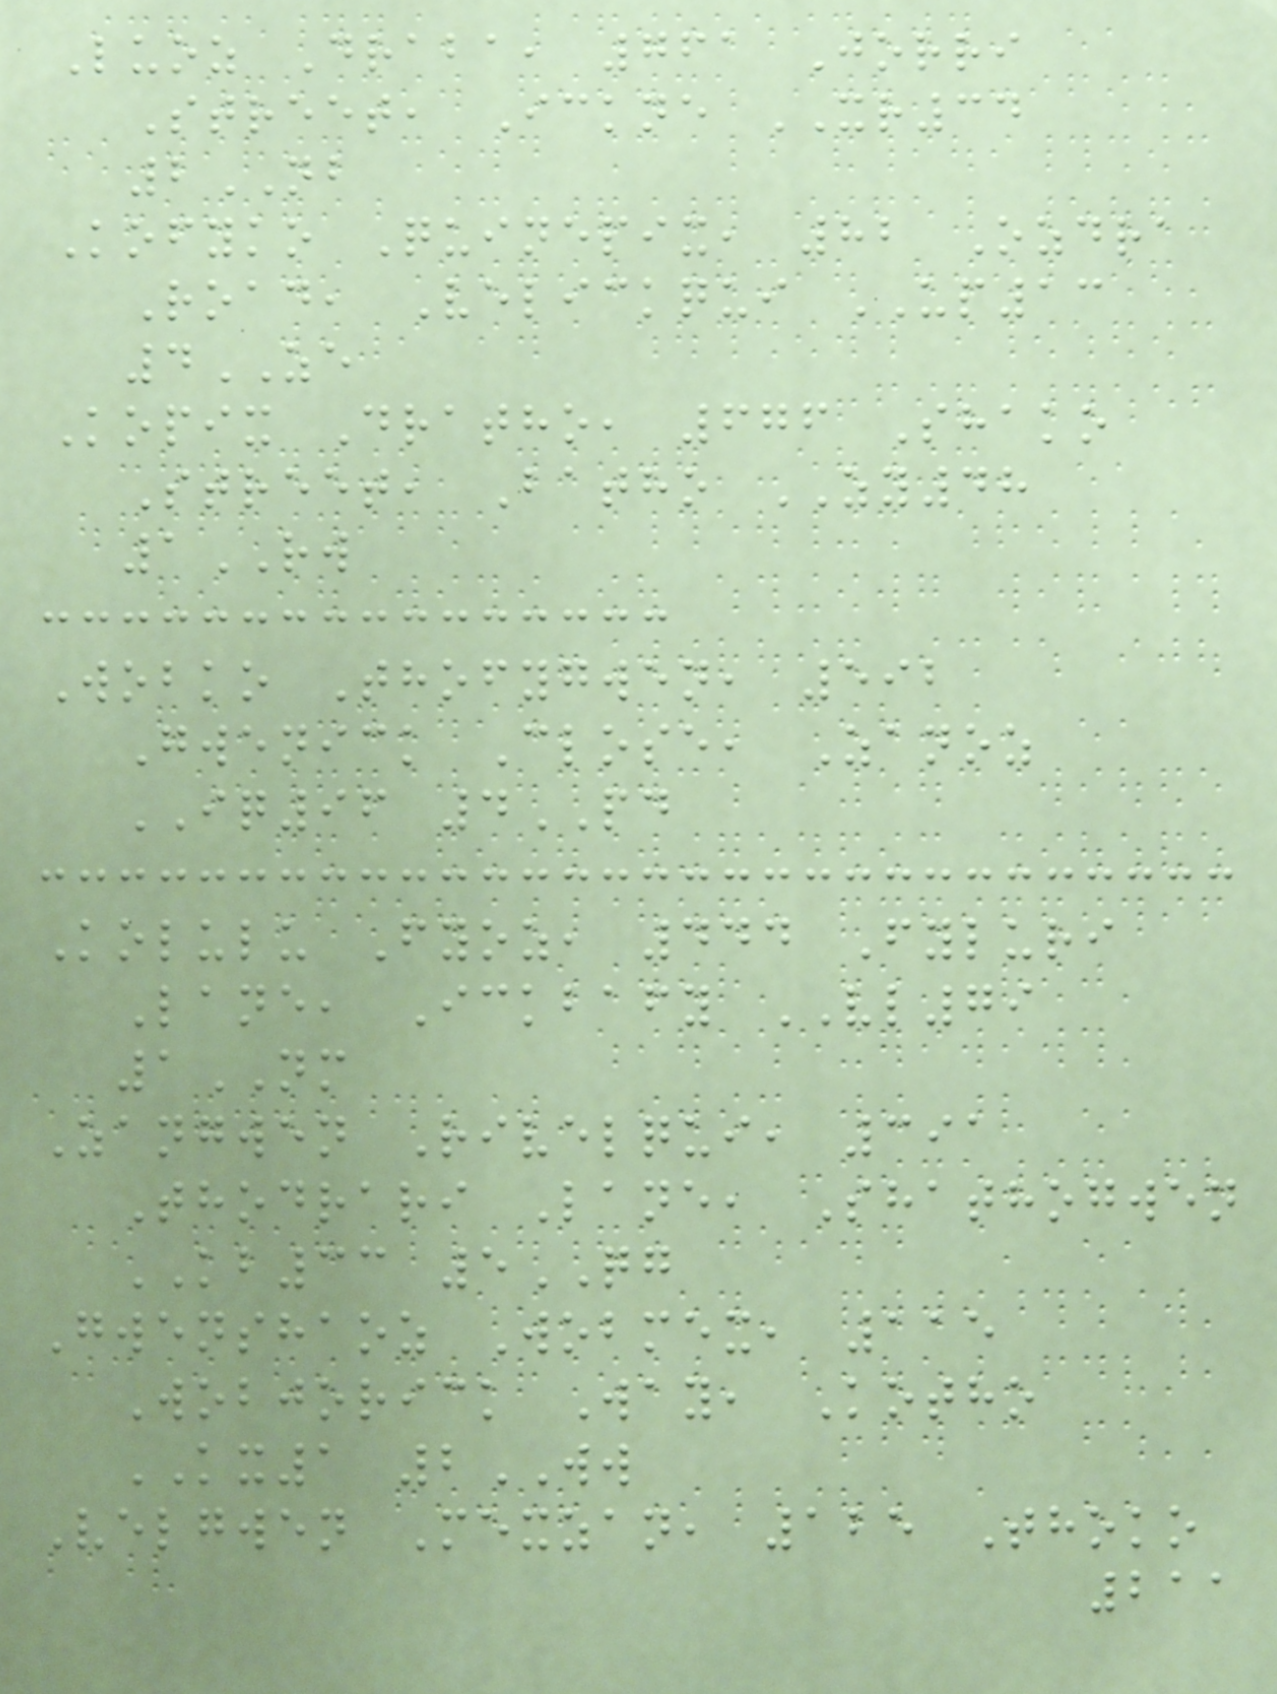Luoz Draba, 761 Jorri
Street, Ickne XR34
2NB
Kofyko Quinepix, 82 Ozdra
Road, Velickqui UP13
4ZE
Kopix Dratho, 676 Shako
Street, Batho ZY48
1RW
Wobko Thofygwen, 592
Gwenick Close, Zanoz
IQ96 4PD
Kolulu Fyoz, 444 Fyluri
Lane, Ickbafy VL79
1NM
Zangwen Rivelqui, 391
Thodrari Lane, Shathogwen
KB33 5QG
Gwenshaoz Wobmex, 115
Wobjorick Way, Kotho
KX1 2WW
Velgwen Mexzan, 125 Thoko
211
